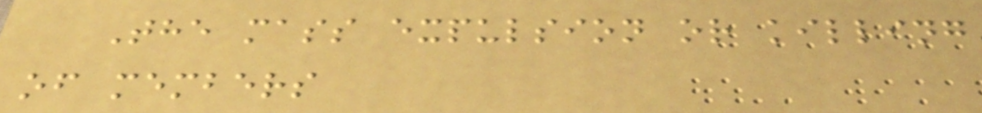The mass expulsion or killing
of members
